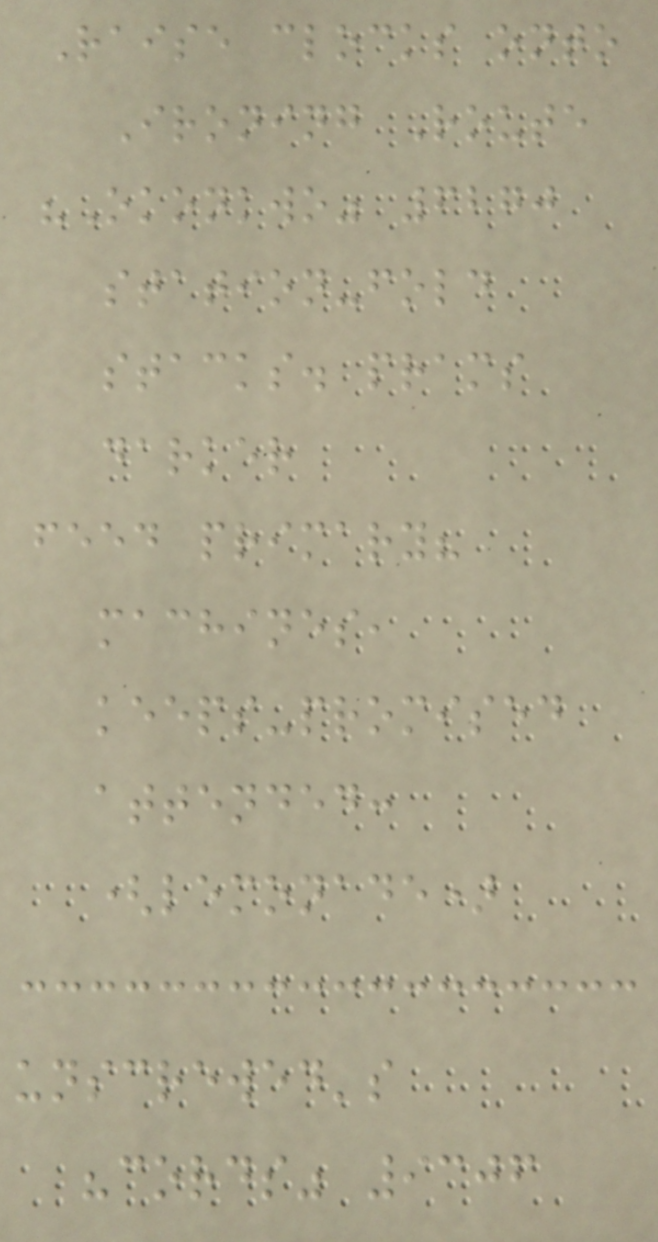Raise clocks onto
Ironing Route
"Okonkwo" 6270
station-fold
stacks. prams
darker
feed primary?
machines,
keeps-promised
attended:
(lemonade)
unscrewed's
"cords" 9306
